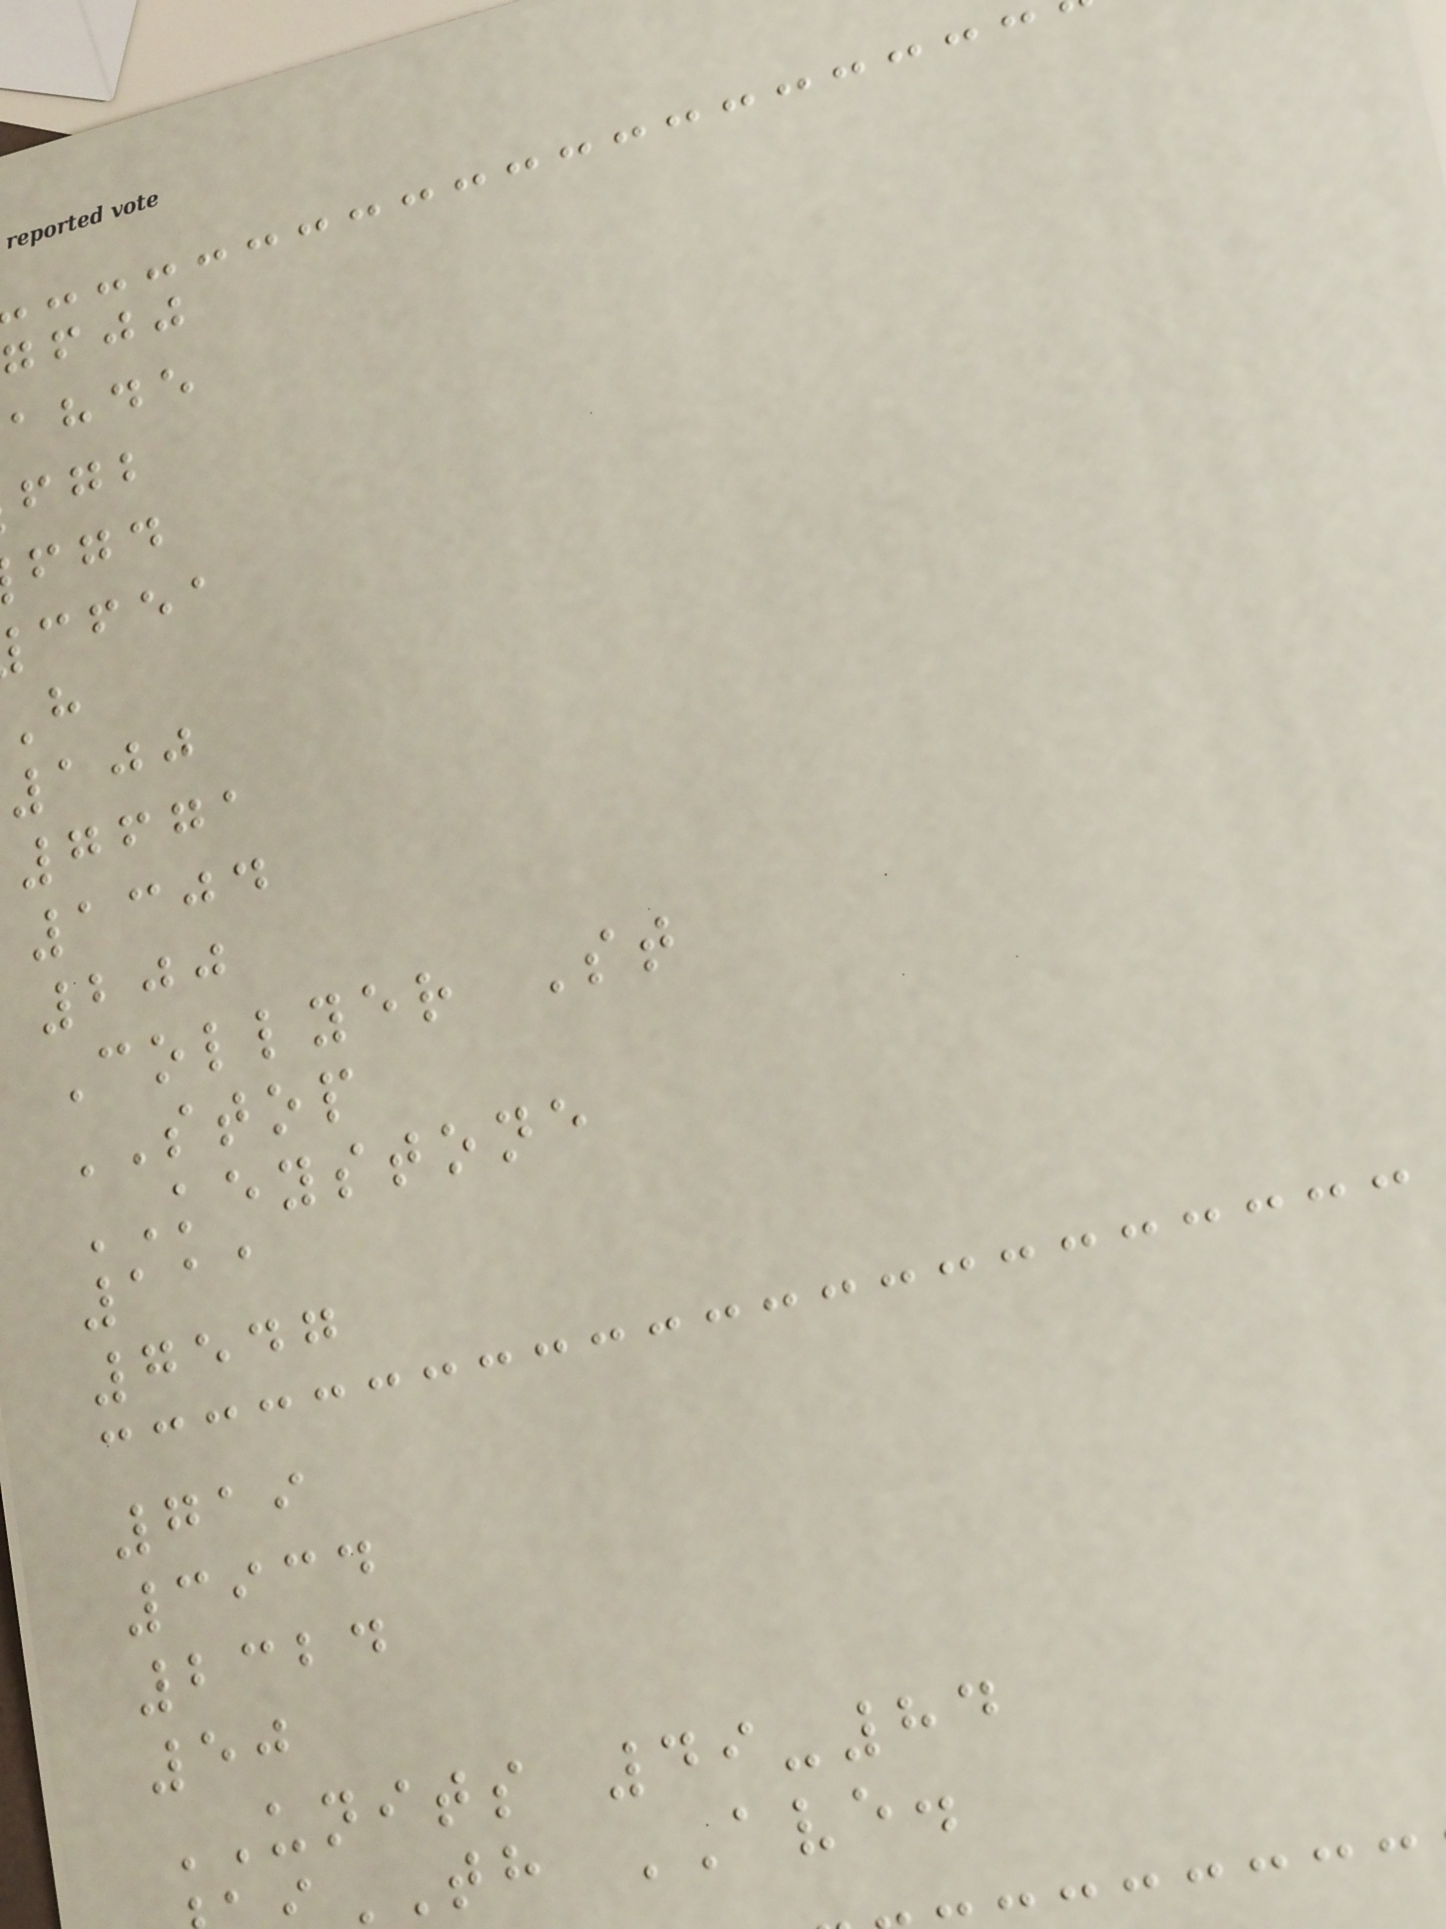gfjj
ahde
cfea
100
7671
1304
200
Collyer St
STOP
KEYSTONE
111
7547
719
3934
2324
50
UNITS 49-84
TH AVE.
